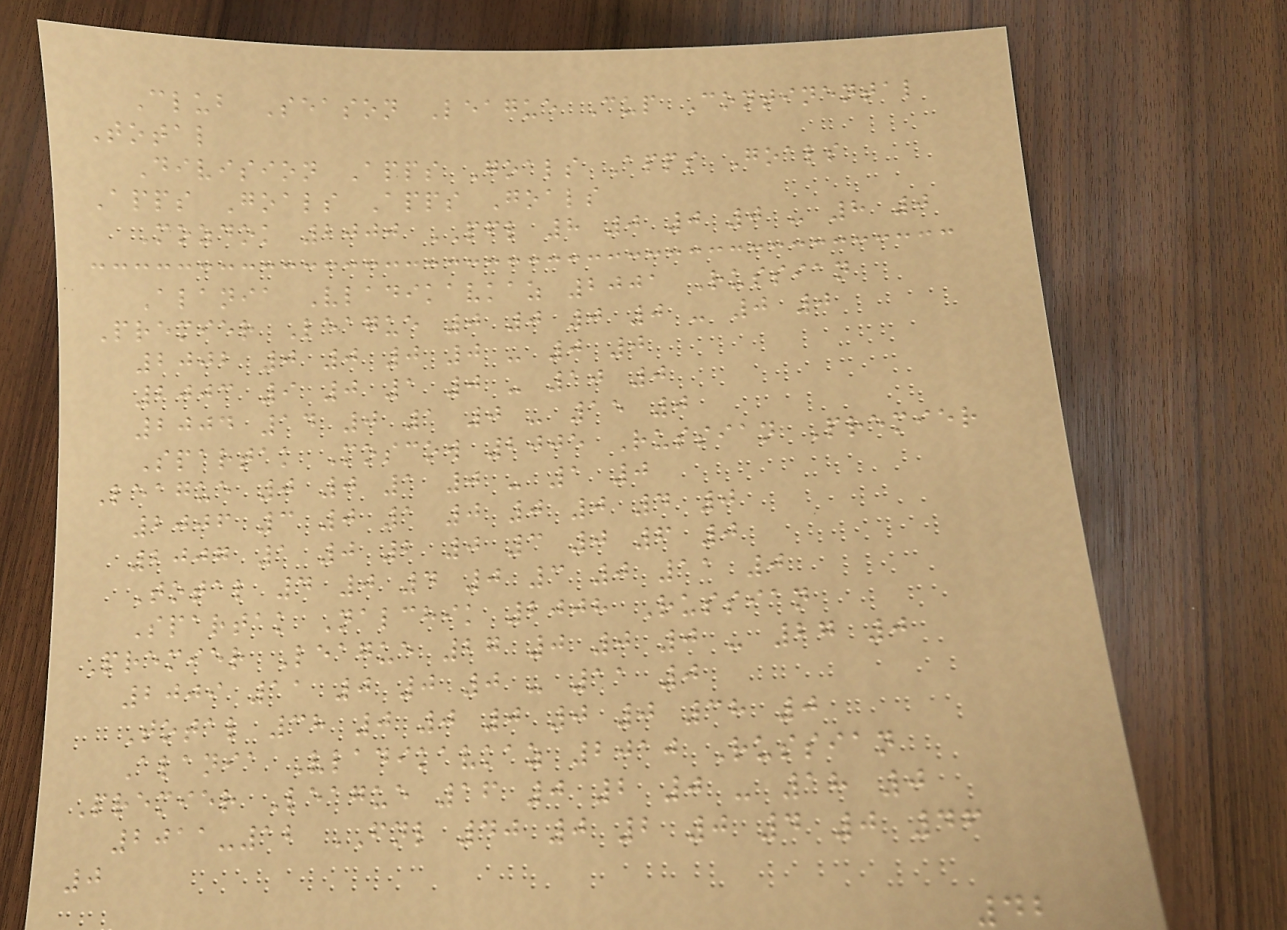Club Season League Cup Continental
Total
Division Apps Goals Apps Goals
Apps Goals Apps Goals
Mozdok 2000 PFL 8 0 0 0 - 8 0
Alania Vladikavkaz 2001 Russian
Premier League 0 0 0 0 - 0 0
2002 0 0 0 0 - 0 0
2003 9 0 1 0 - 10 0
2004 14 0 1 0 - 15 0
Spartak Moscow 2005 Russian Premier
League 0 0 1 0 - 1 0
2006 3 0 1 0 0 0 4 0
2007 1 0 2 0 3 0 6 0
Total 4 0 4 0 3 0 11 0
Spartak Nalchik 2008 Russian
Premier League 27 0 0 0 - 27 0
2009 11 0 0 0 - 11 0
Total 38 0 0 0 0 0 38 0
Alania Vladikavkaz 2010 Russian
Premier League 16 0 2 0 - 18 0
2011-12 FNL 40 0 2 0 4 0 46
0
42
